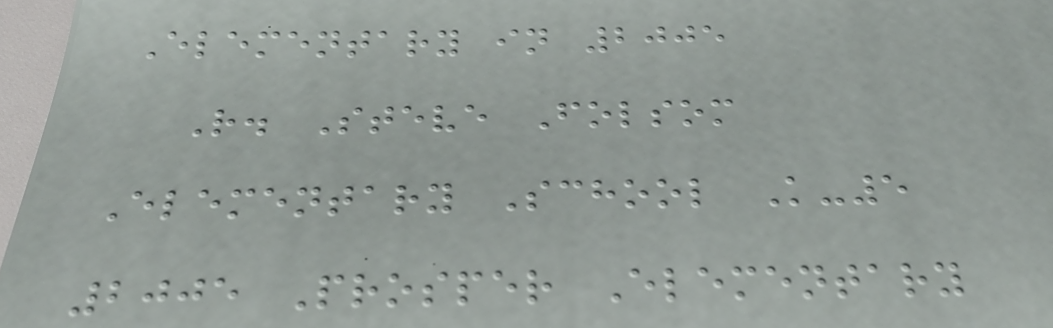Elementary in 2005
R. Steve Folsom
Elementary School K-5
2005 Prosper Elementary
